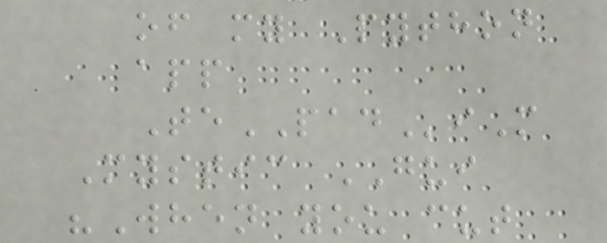of my Python
app
TePADiM
Mystic GUI
"When you cut
